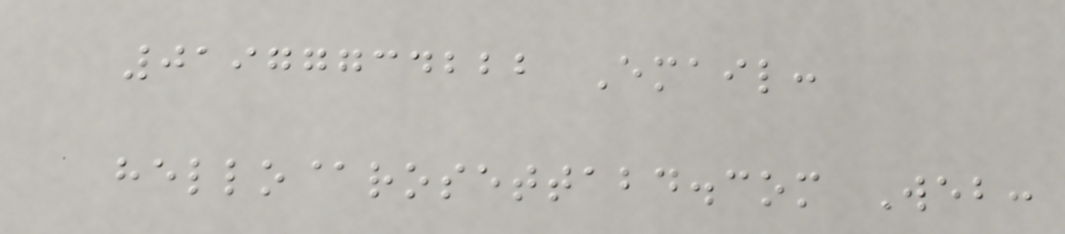01977734222 Email:
hello@rosettabd.com Web:
